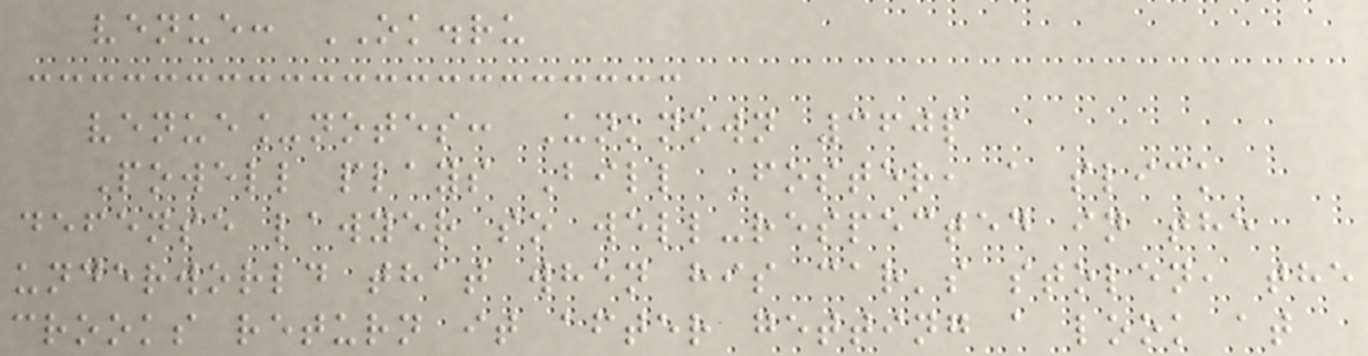venue: OK.ru
venue_notes: Unknown 360p
Powell plays Bill Foster, a slick
defense lawyer so well-respected in the
underworld that when his car's stolen, the
crooks return it after getting a look at
